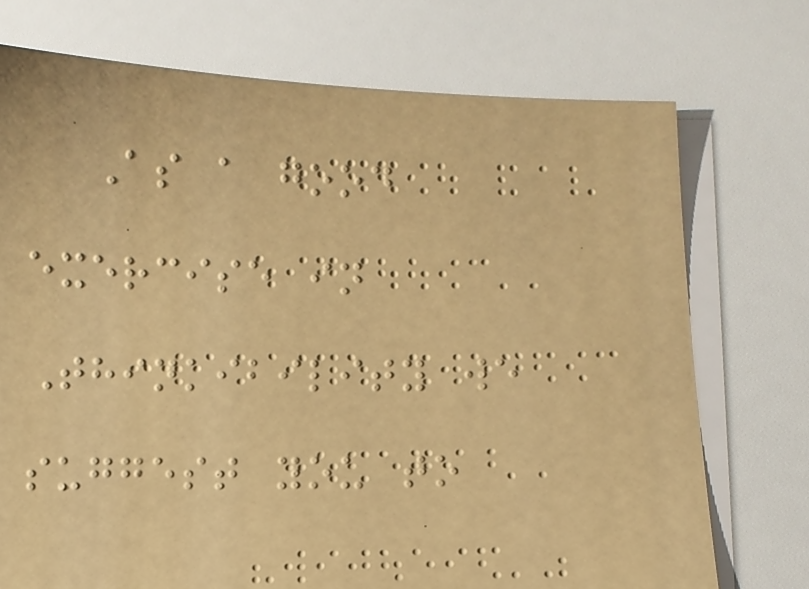As a good
exercise in
Thinkibility we
suggest you to
